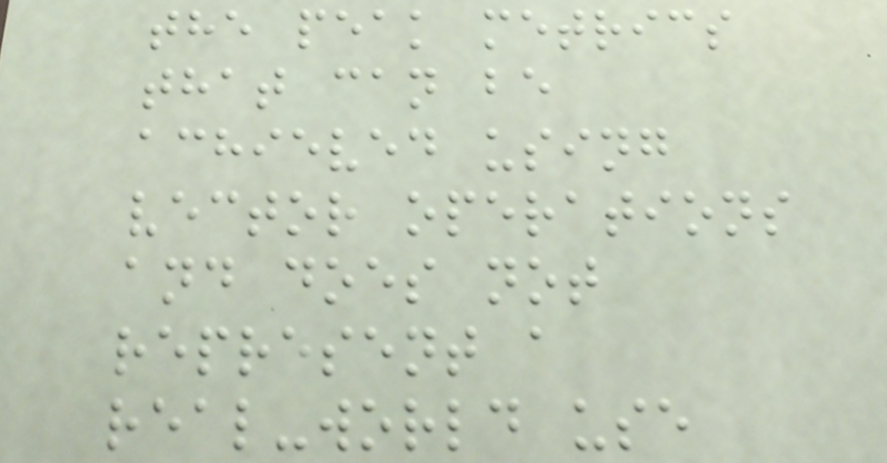the peak metrics
that can be
achieved using
vector operations
and does not
represent a
real-world use
